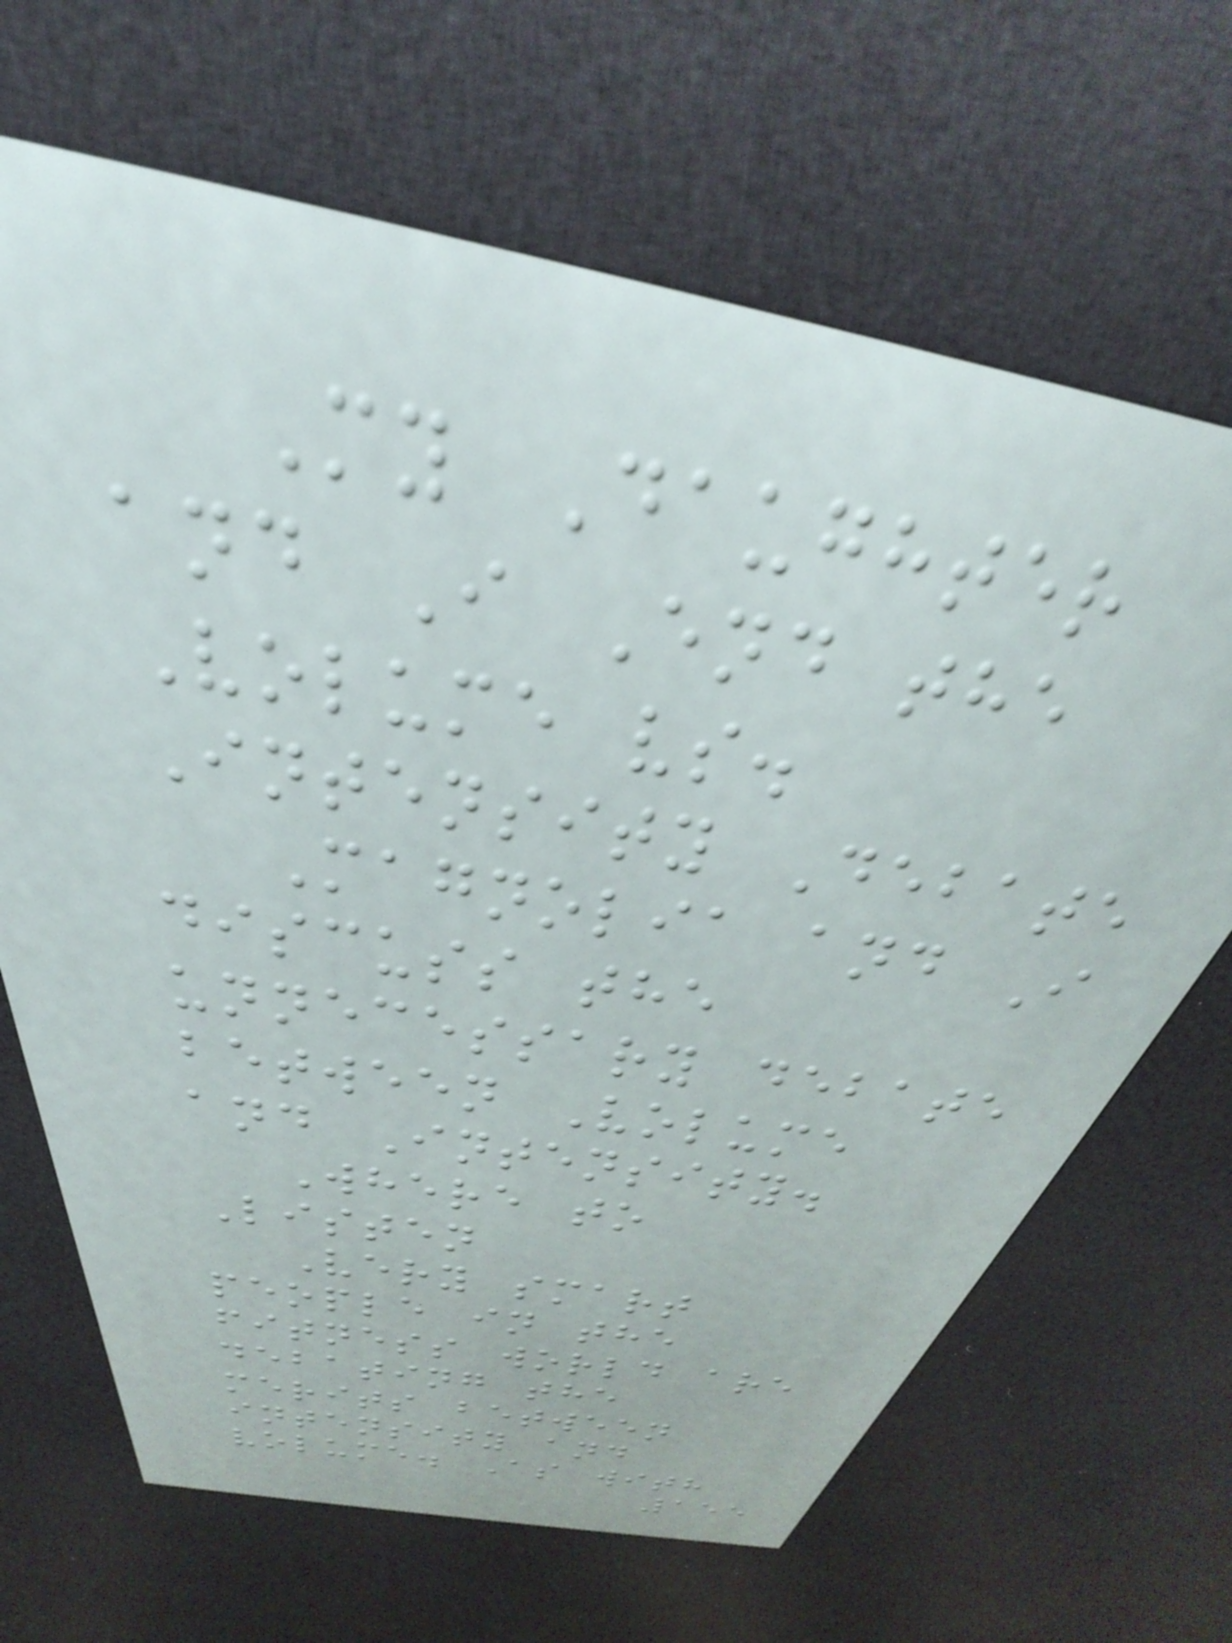My Daughter
and I End the
Volume vs.
Intensity Debate
Magnolia and I
discuss the
unnecessary debate
between Volume
and Intensity.
Where to
Listen
Very smart
people in the
fitness world are
debating the
merits between
intensity and
volume. As with
155
